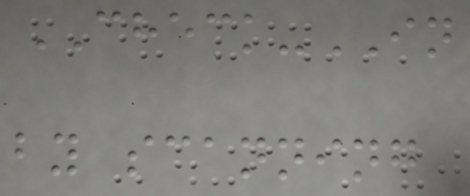CHECK-IN
by scanning
